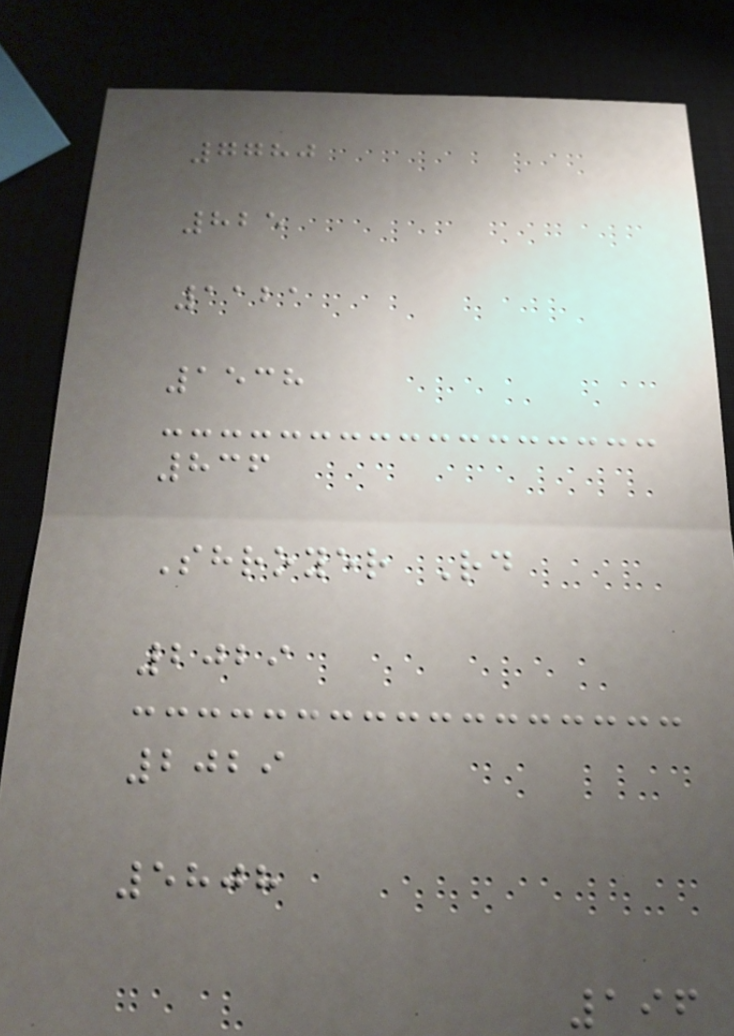7780
825
1121
1538
836
Shroyer Rd
2029
2029
5808
196
